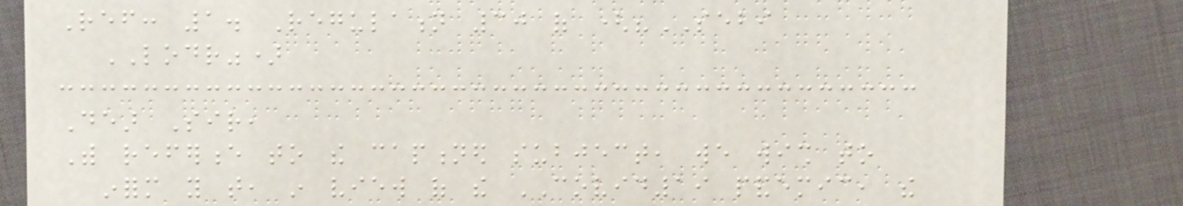Ref: 1. Regulation 30 of ("SEBI
LODR")
Dear Sir,
With reference to the captioned subject, we wish to
inform you that, in view of the COVID19 pandemic, the
